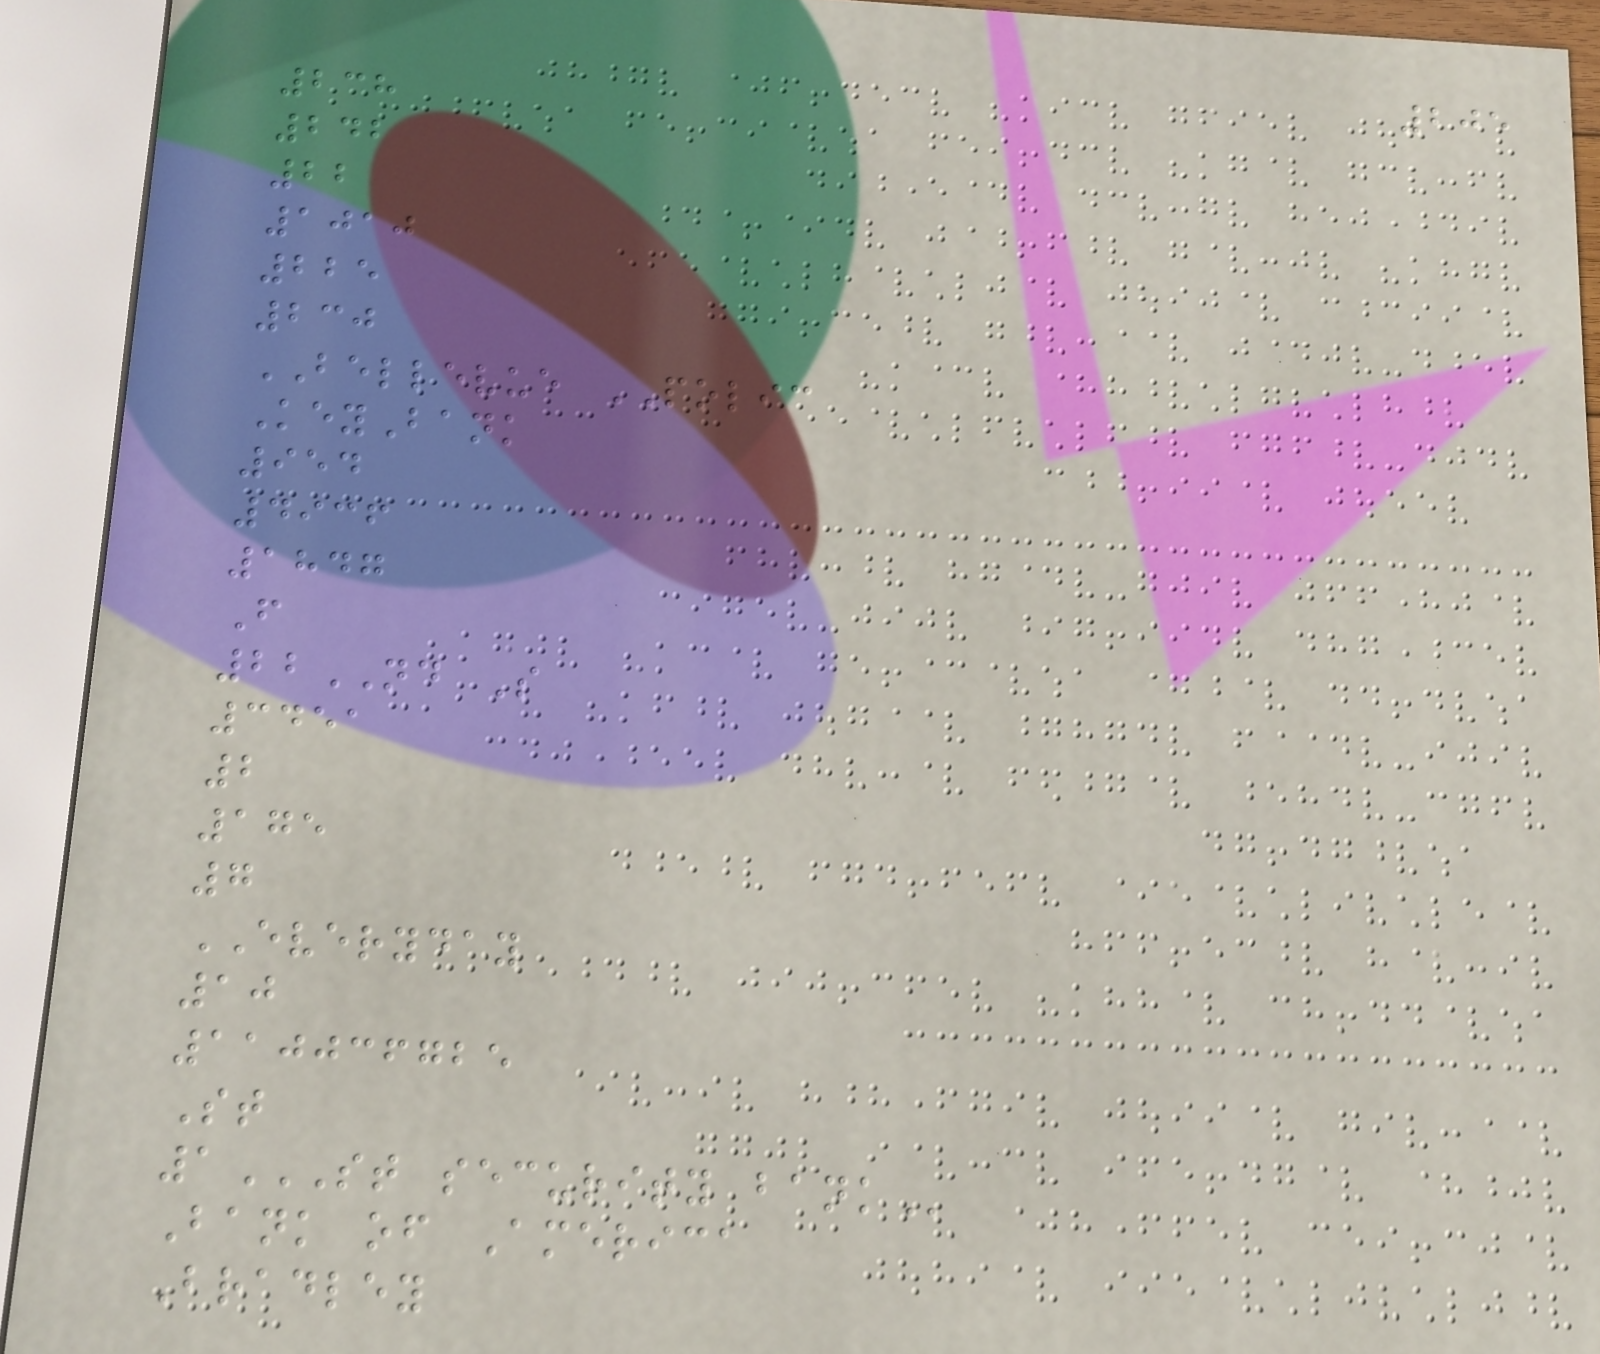205
238
242
22
1010
225
230
BELLEVUE POLIC
KeyBank
954
4936
1847
F
22ND S
3451
2
175
7
EVERYDAY
10
110036725
St
1ST SECURITY BANK
Bank of America
Bradley
